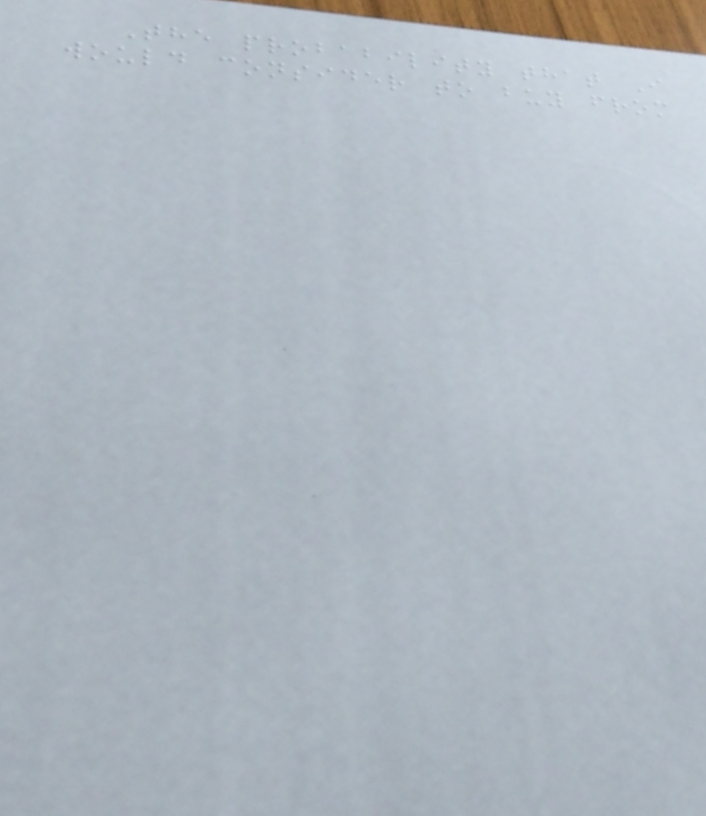The probability that I
would consider to buy from
